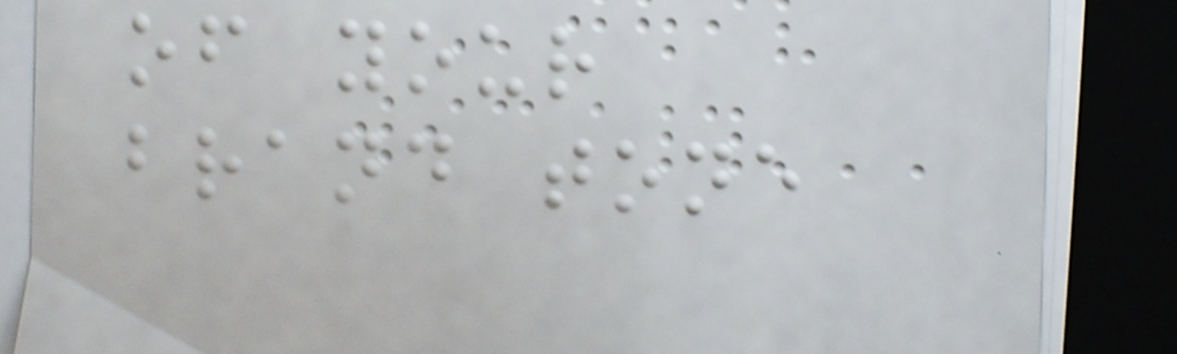of your
brand tone
